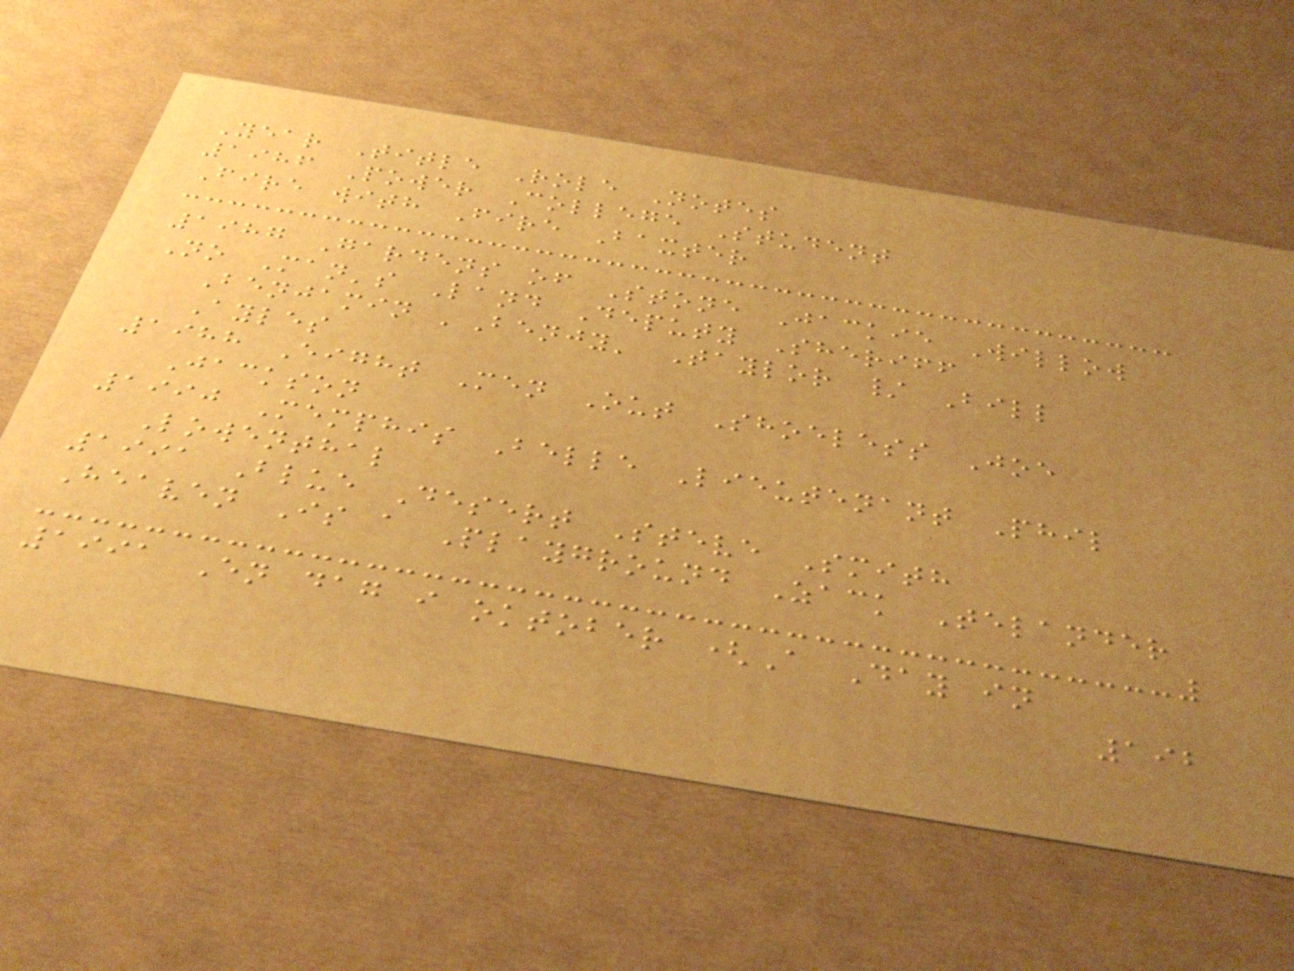Year Title Role Notes
1986 Power College Student
Fire with Fire Baxter
1987 Gardens of Stone Jackie Willow
No Man's Land Deputy Sheriff
Benjamin 'Benjy' Taylor / Bill
Ayles
1988 Eight Men Out Shoeless Joe
Jackson
1990 Memphis Belle Lieutenant Phil
Lowenthal
1991 Blue Desert Steve Smith
Heaven Is a Playground Zack Telander
1991 En dag i oktober (A Day in
192
